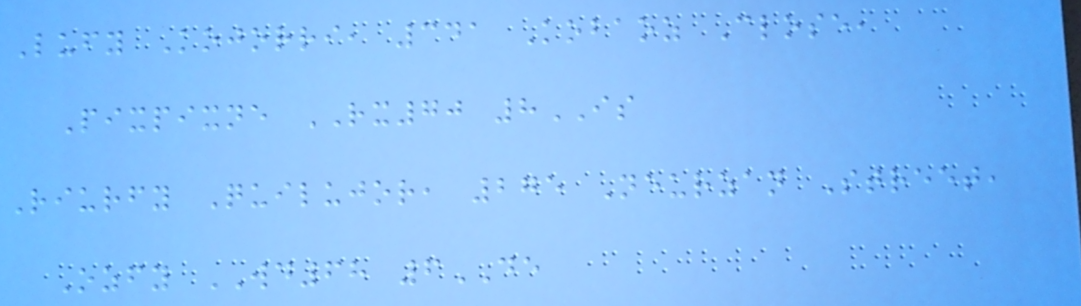Lufy Kojorri, 341 Kobaoz Close,
Pixpixne RX70 8IS
Riurfy Quilujor, 275 Neurzan Street,
Ozfy WD68 6DE
